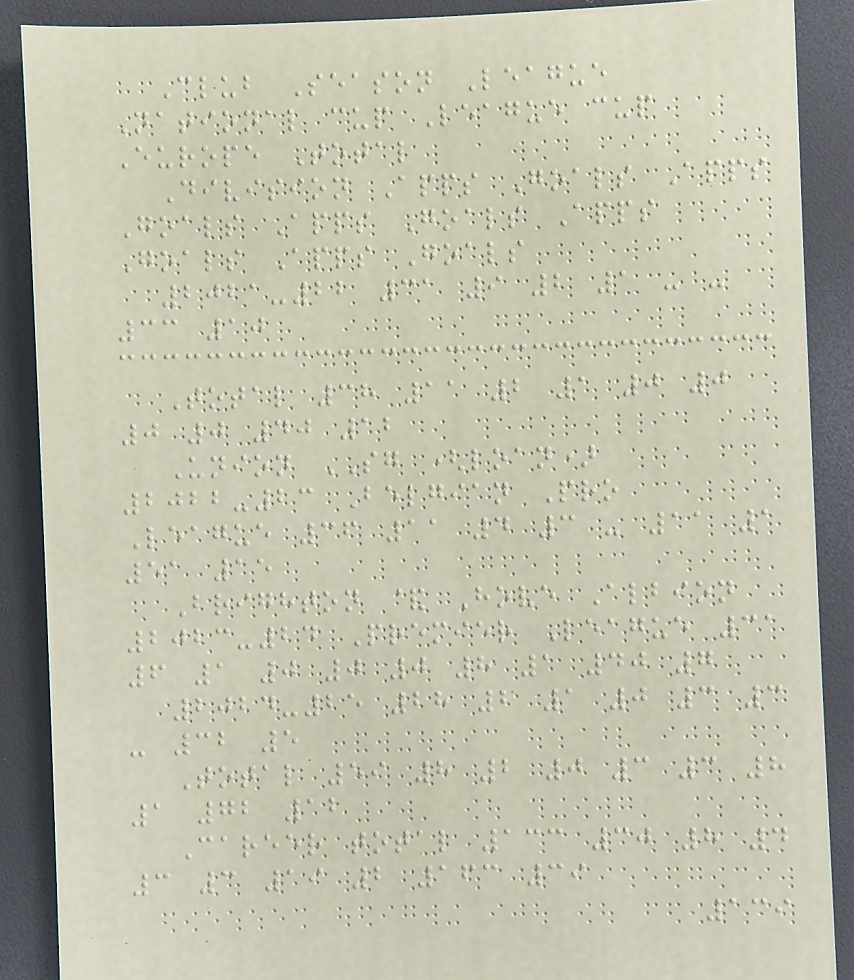Club Season League
National cup League cup
Europe Total
Division Apps Goals Apps
Goals Apps Goals Apps
Goals Apps Goals
2021-22 31 9 2 1 - -
33 10
Total 38 11 2 1 0 0
0 0 40 12
Union SG (loan)
2022-23 Belgian Pro
League 36 11 4 3 - 11 1
51 15
Brighton & Hove Albion
2023-24 Premier League 31
6 1 0 0 0 8 1 40 7
2024-25 28 2 1 0 3 3
- 32 5
Total 59 8 2 0 3 3 8
1 72 12
Career total 133 30 8 4
3 3 19 2 163 39
139
